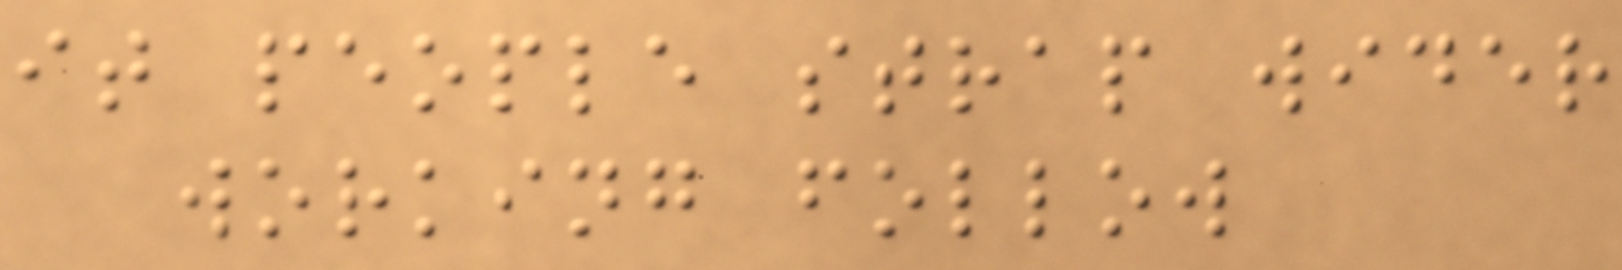it people strap wider
working follow
